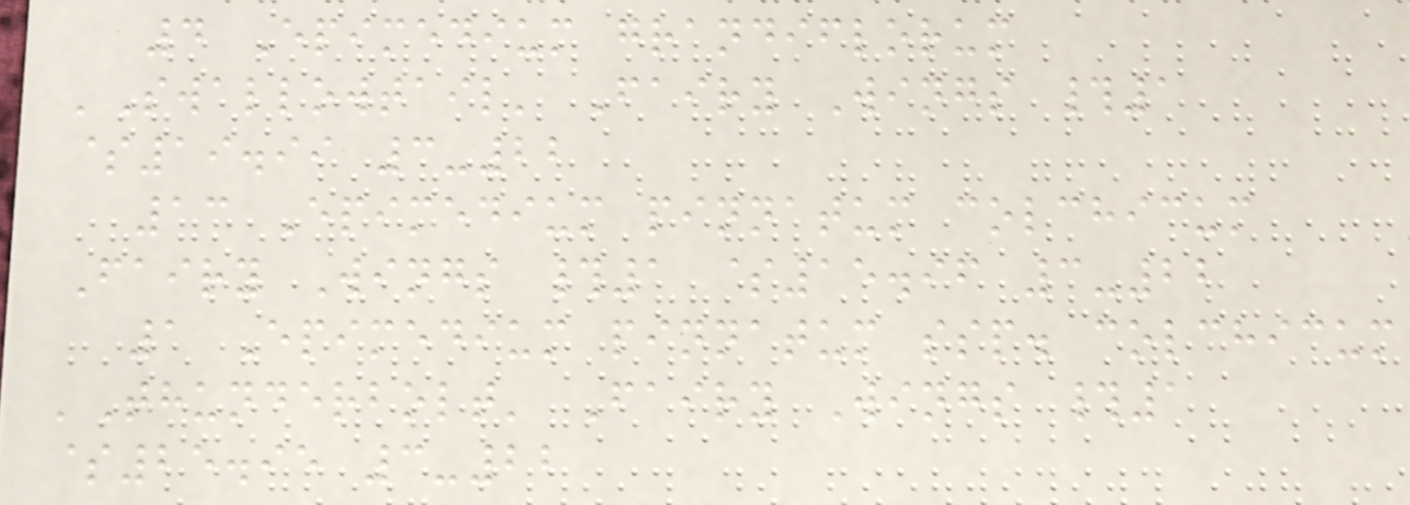4 Epimedium grandiflorum
'Swallowtail' Fairy Wings #1
$19.99 3-22
13 Epimedium pinnatum colchicum
Fairy Wings #1 $15.96 3-22
1 Epimedium pinnatum ssp. colchicum
'Thunderbolt' Fairy Wings #1
$25.95 3-22
